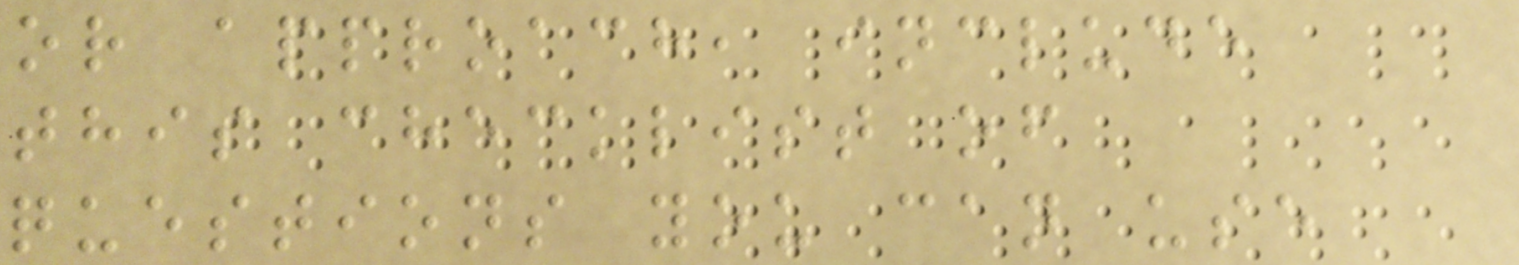or approach, include
this checklist of
questions you can use
